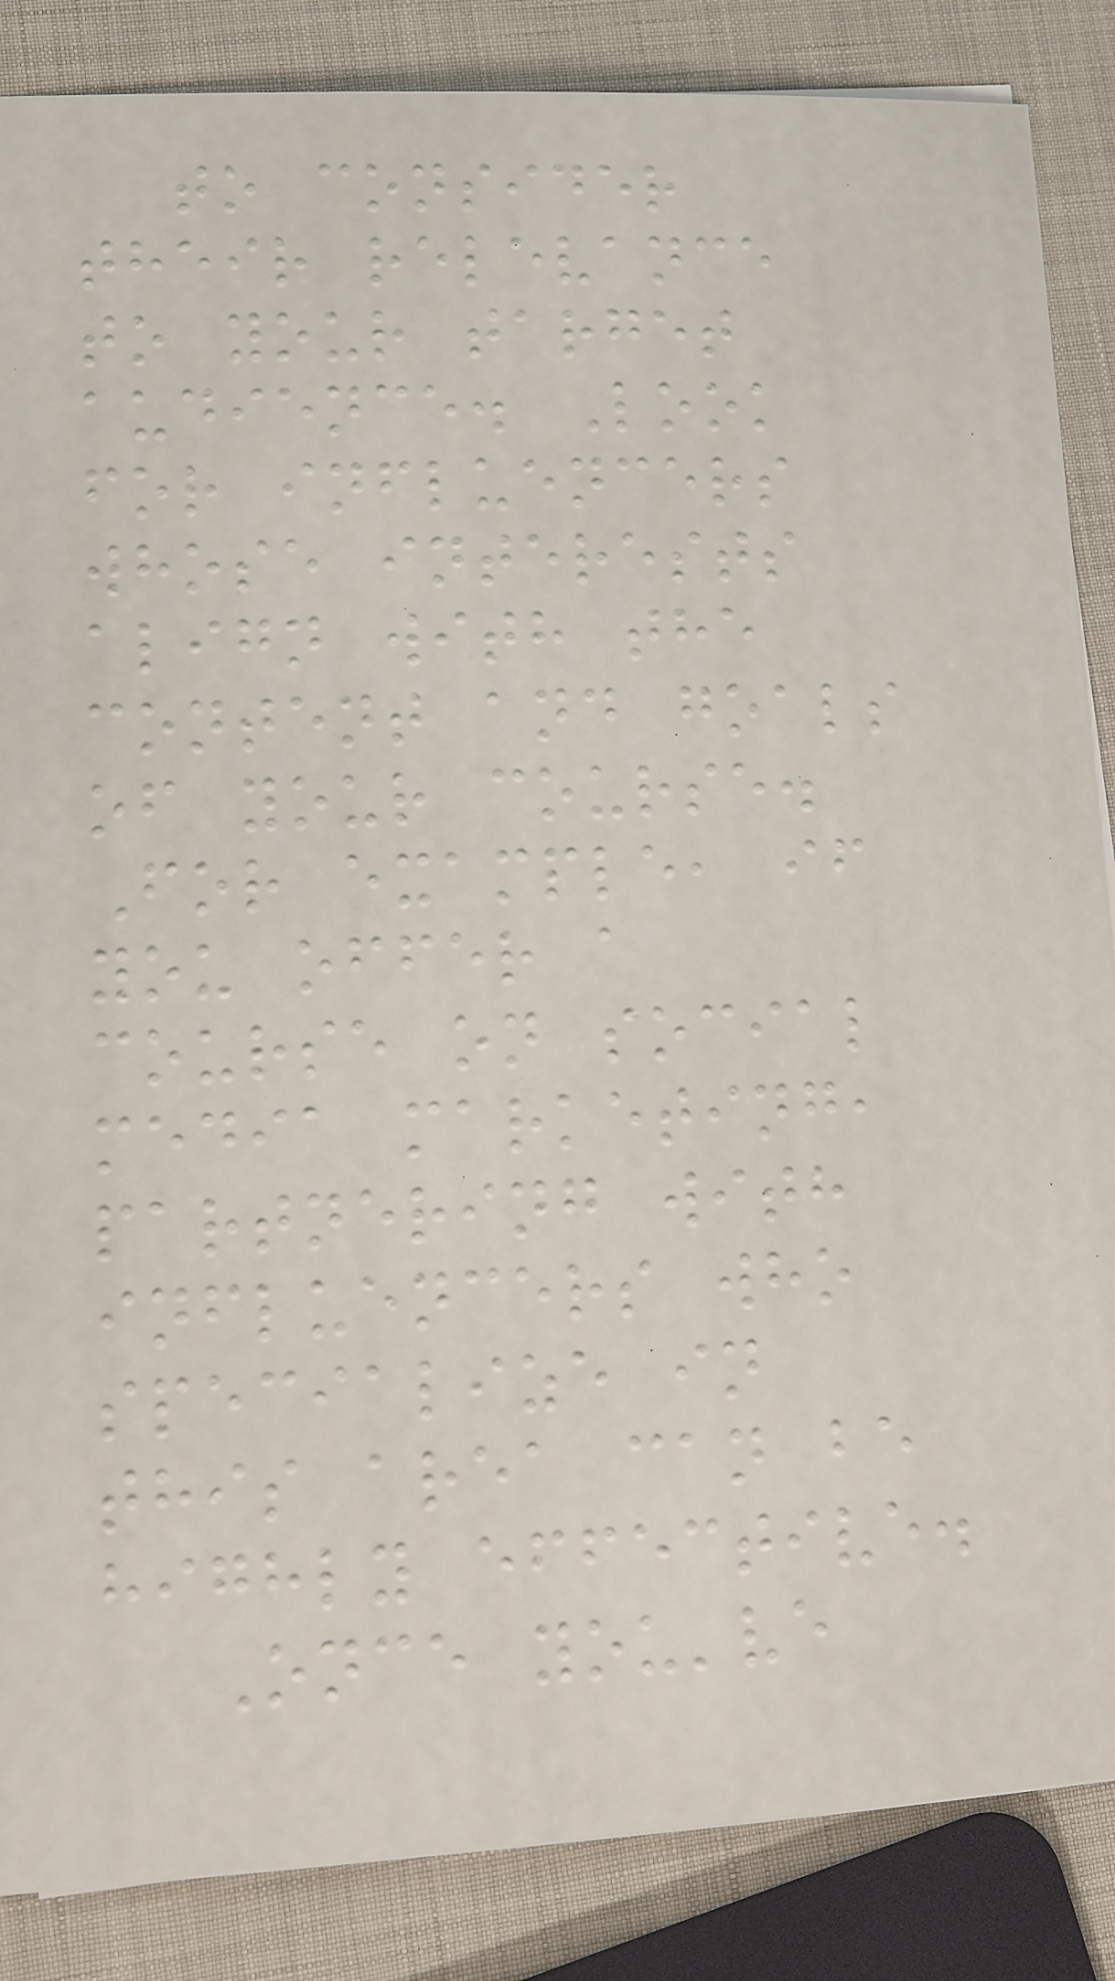to consider
their relevance
to your target
audience. Look
for influencers
whose interests
align with the
content and goals
of your course.
For example, if
you offer a
course on social
media marketing,
partnering with
influencers who
specialize in
this area can be
highly effective.
Once you've
